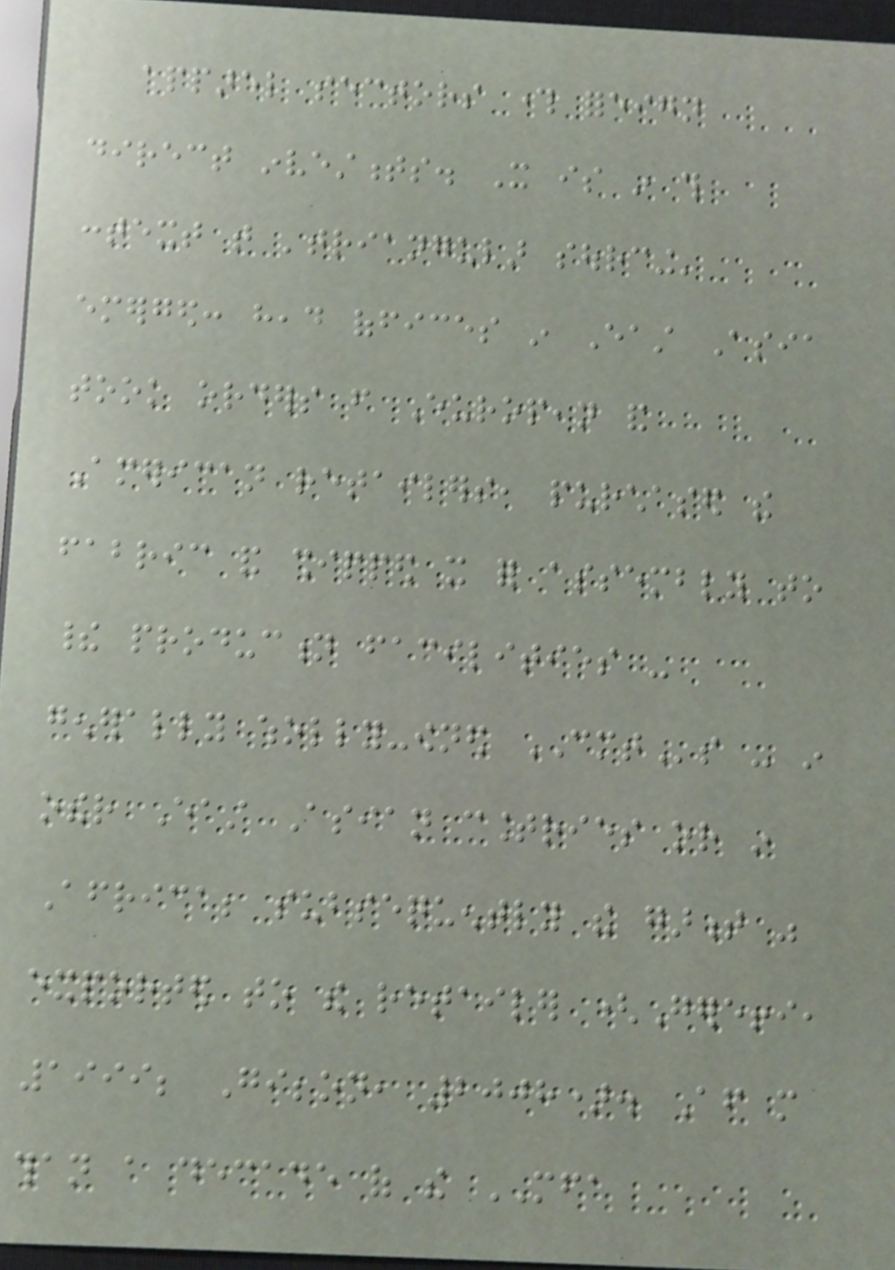apparel sectors through foreign
direct investments. It is in this
context that 'triangular sourcing'
emerged: head offices in East Asia
took orders from European and
American retailers, purchased the
fabric and shipped it for assembly to
their production facilities -
generally wholly-owned CMTs - in
other East Asian countries or in
Africa; subsequently the garment was
exported to the retailer (Gereffi,
1999; Gibbon, 2008). After more
than a decade of the MFA
